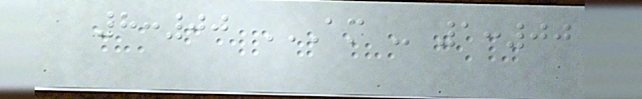8:00 AM - 1:00
